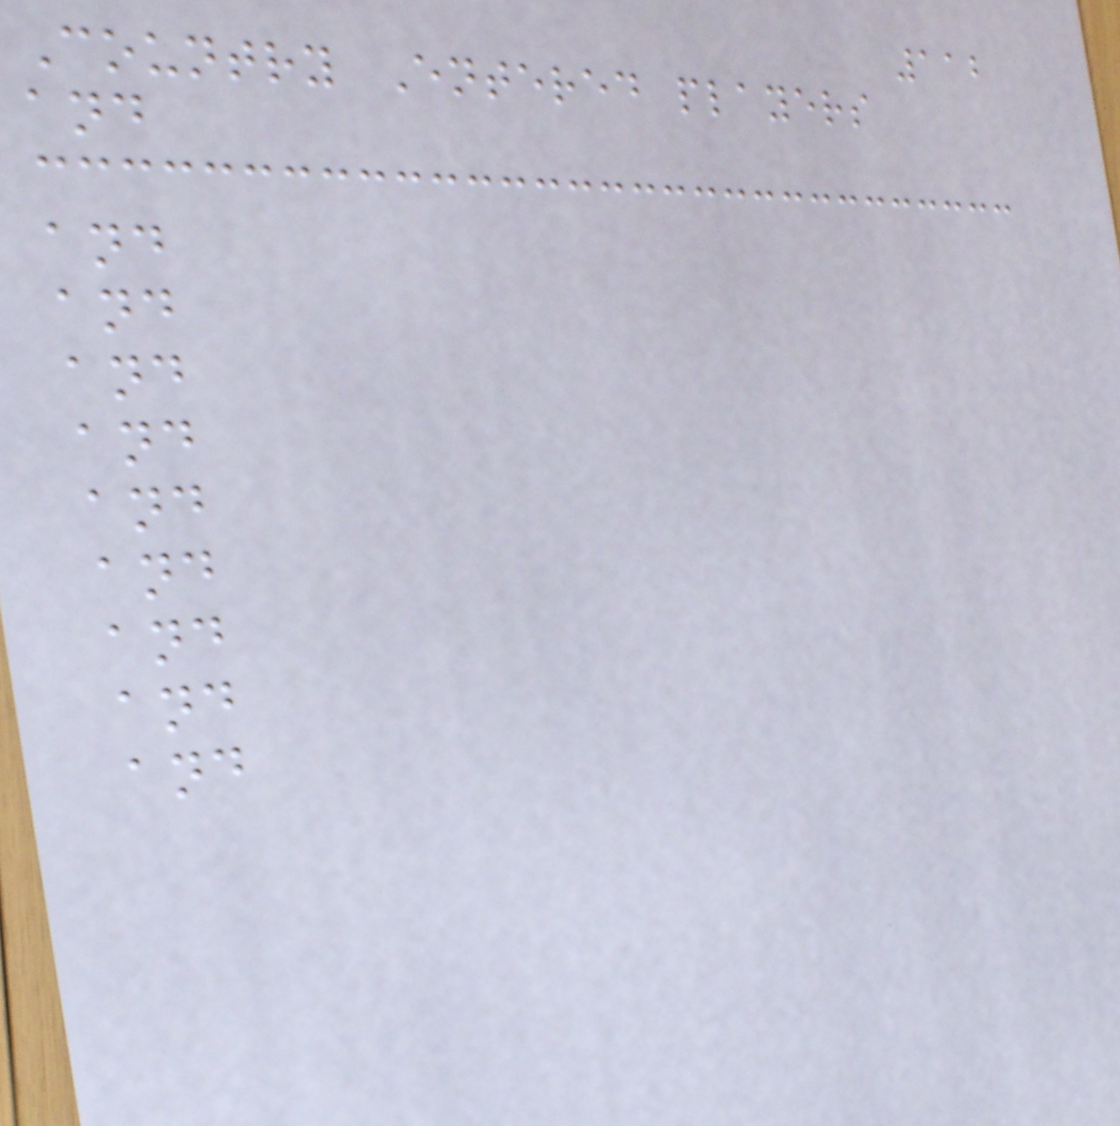112
Country Entered players
and
and
and
and
and
and
and
and
and
and
